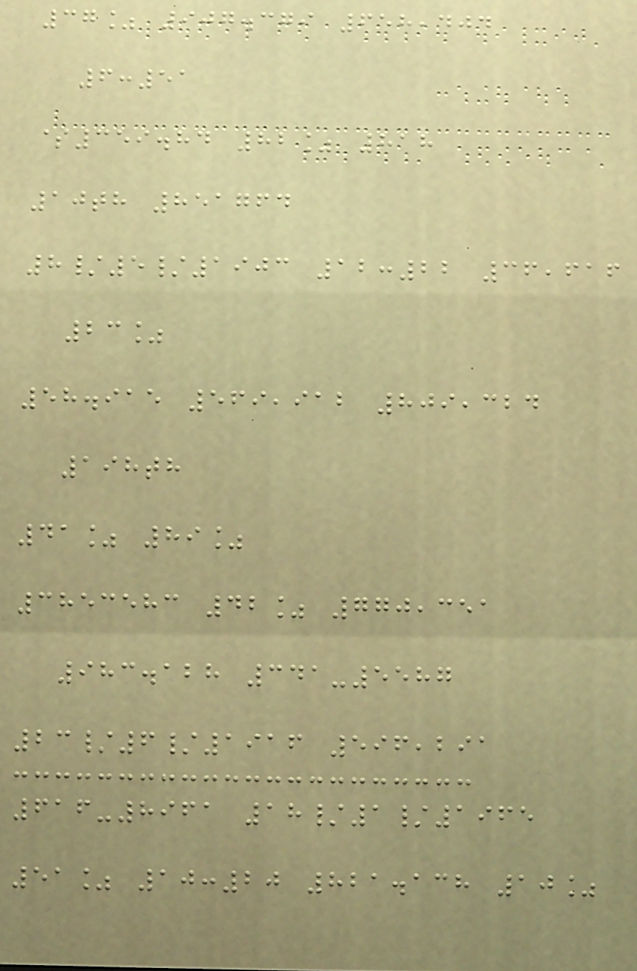37% 907.379 658,404
6:51
$359.84 82% 818
10th 851764
8/5/1903 12:22 36,616
23%
58.915 569,912 809,324
198th
41% 89%
3853583 42% 770,351
983.128 341-5587
23/6/1916 596,291
616-8961 18/1/1965
51% 10:20 821.138 10%
